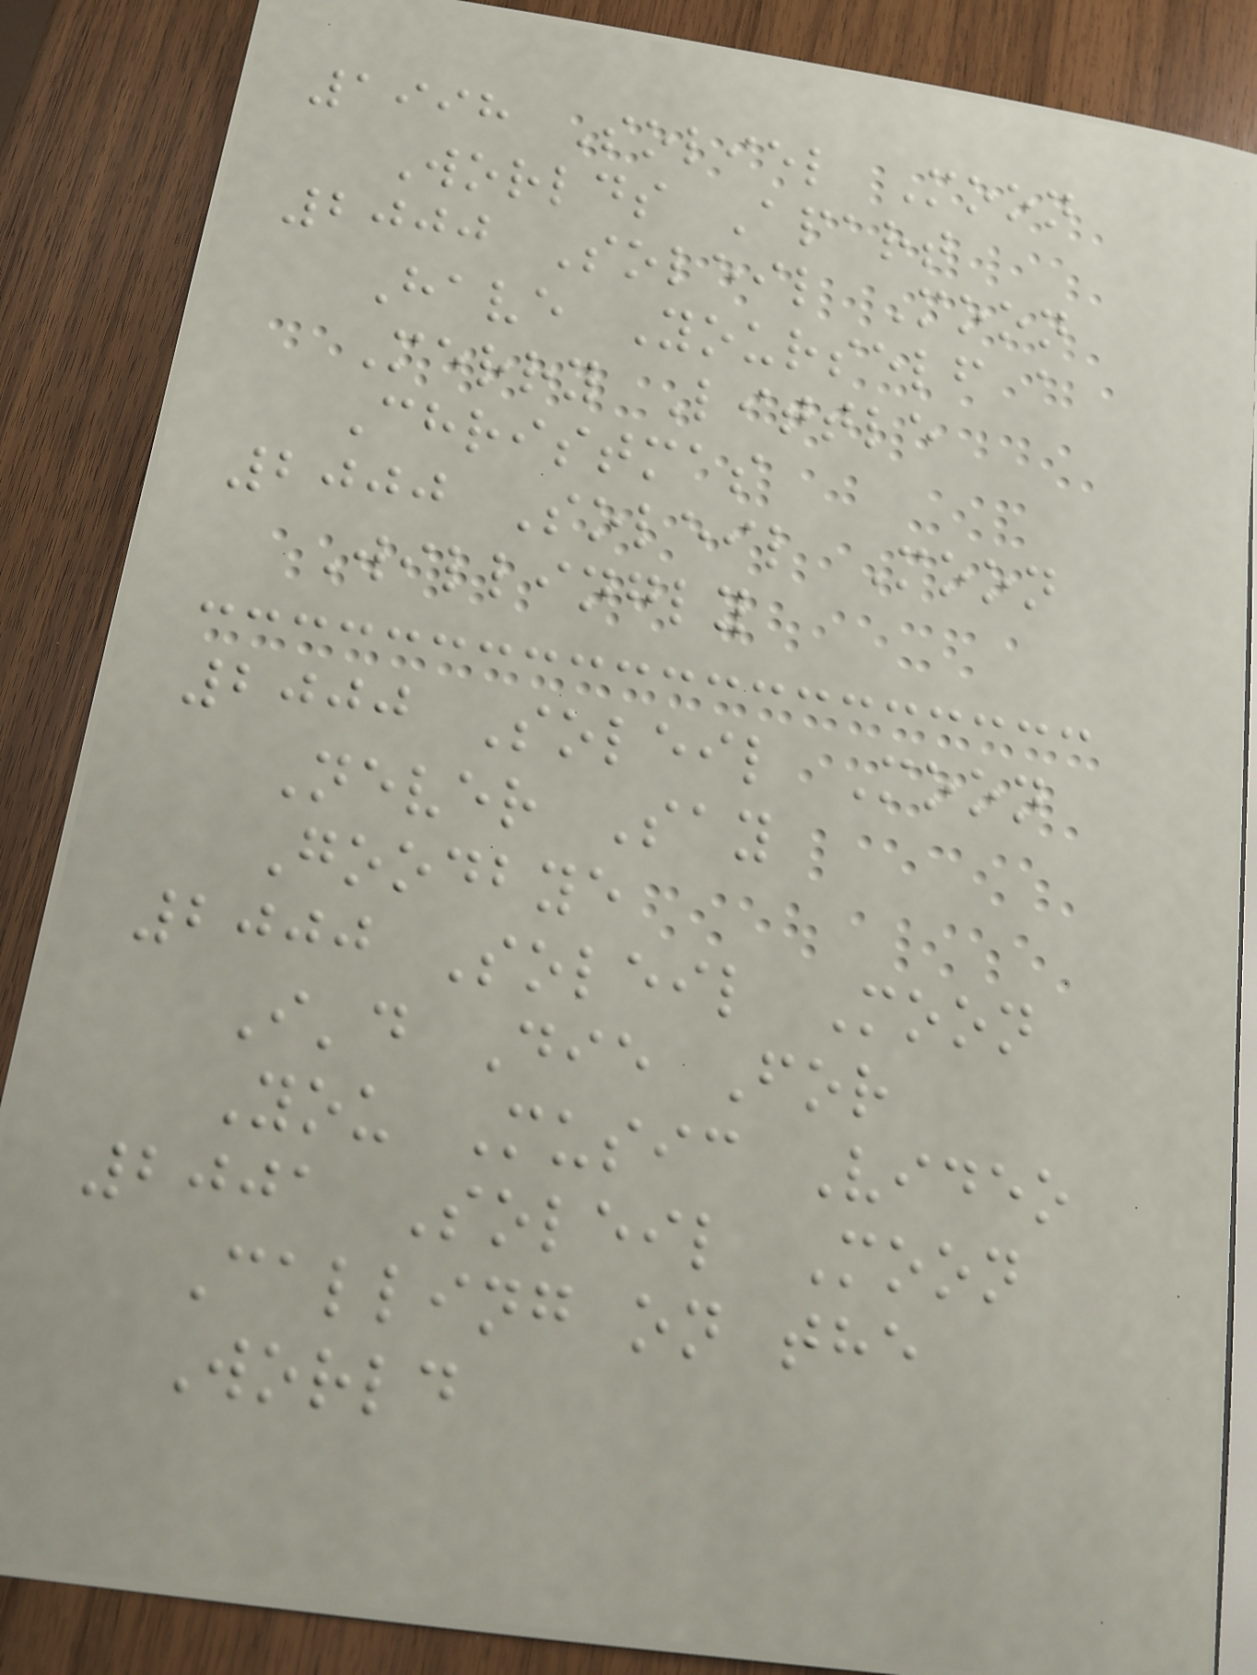1998 Soliel Moon
Worlds Apart
2000 Soleil Moon
Have Yourself a
Merry Little
Christmas
2000 Soleil Moon
Willingly
2000 Soleil Moon
Never Say
Goodbye
2000 Soleil Moon
I'd Die For
You Music Video
2001 Soleil Moon
Calling on the
World
